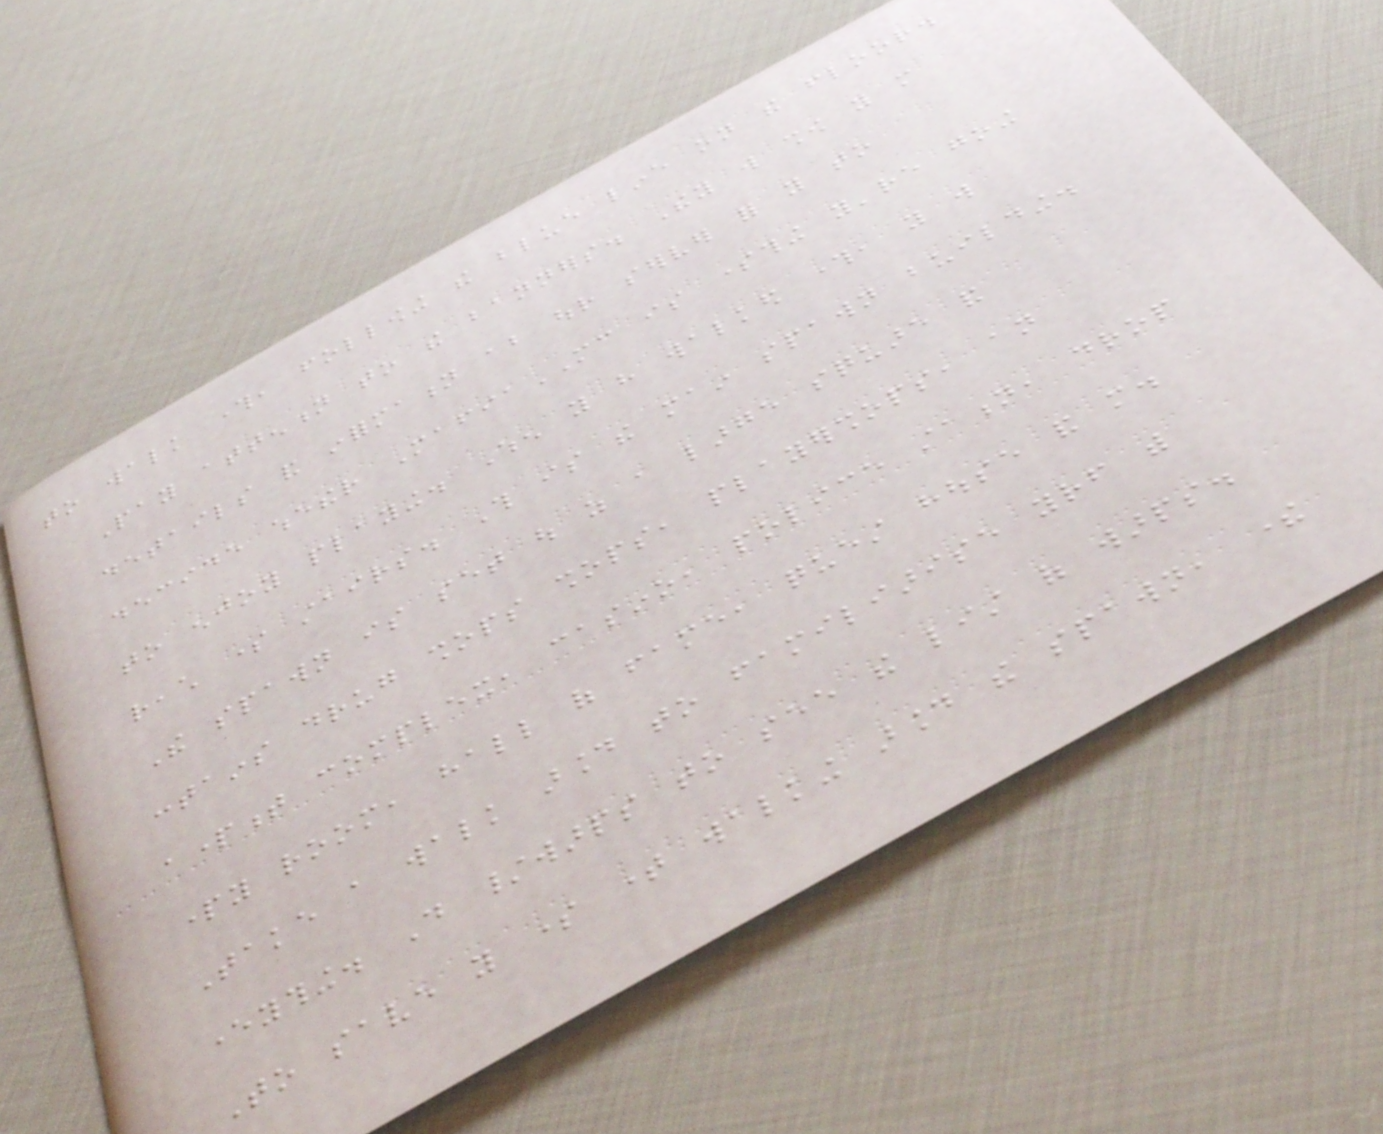to walk through, following the blue line on the floor.
Pay attention to the banners. They will show you more
details and information about our server for you to
decide whether MafiaMC is something you're going
to enjoy playing. When you have walked through, you will
reach some stairs. This is the main spawn building.
The spawn is set out as a large square and
contains drug shops shops, playershops, an
apartment complex, casino, police station, drop
party room, hall of fame, quest house and more.
Take a walk around to familiarise yourself with
everything. Do /warps to see the list of warps.
To save you some time walking around the spawn, there
